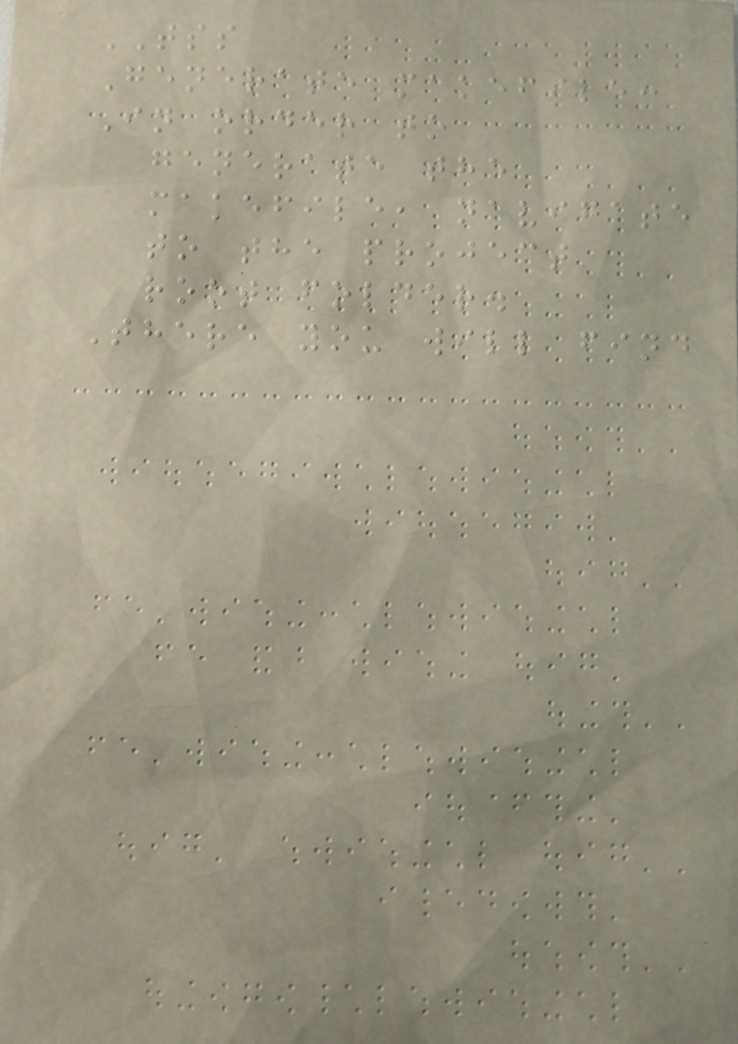TSS
Generate makefile:
In order to
generate the
makefile, navigate
to the project
root folder.
There you will find
